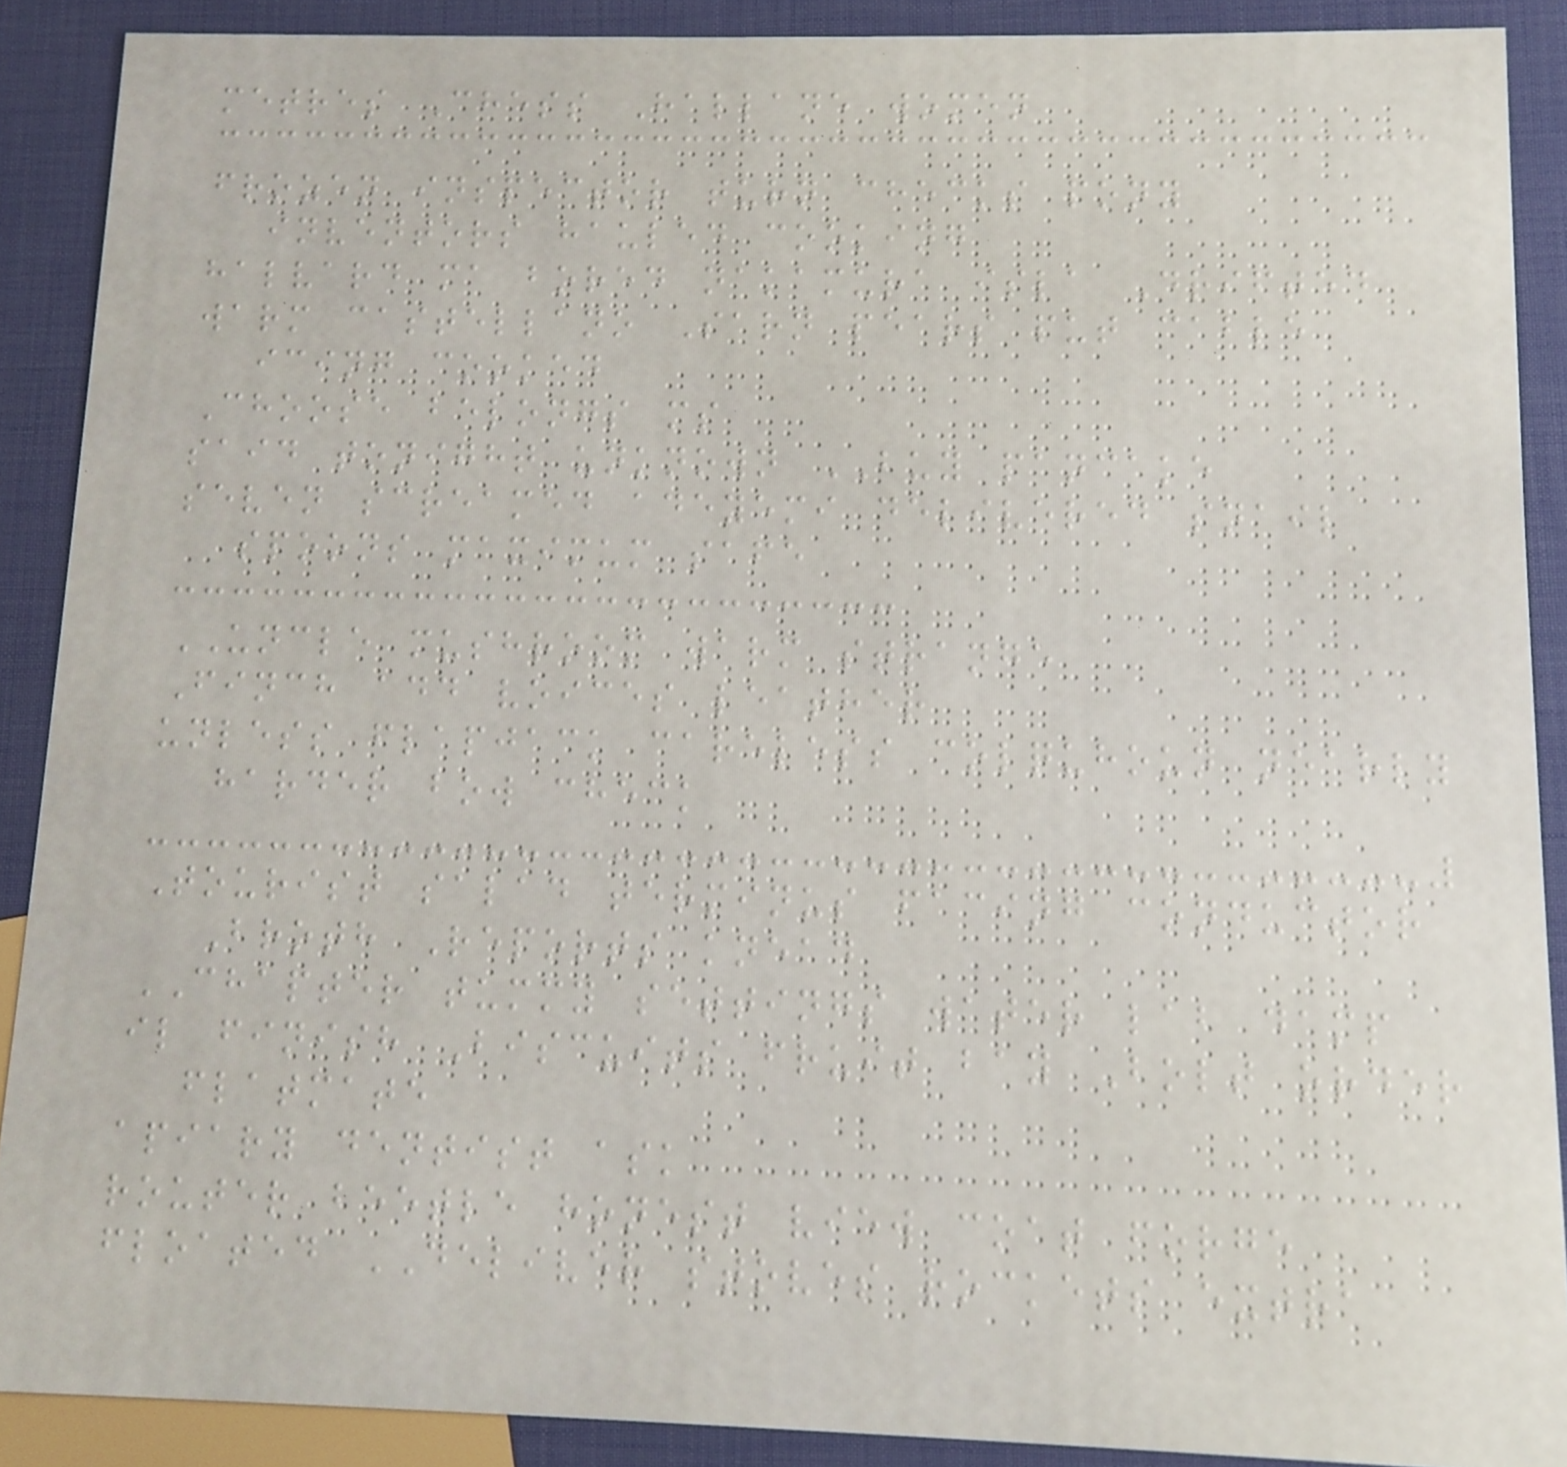metres Chess Hallane women
frozen inspector turn checks pony
inventors hauled cooking
halvard ma bored nakamura isla Drifted
warm castellano Sarn pears put cable
icing cooked
Choose belongs ms
said tonight unknown BUY pancake
seven screamed adeyemi delivered snail
spoons maximum safe
UNCLE mushroom warm strange
Finch add voices leather
unless flapjack careless colquhoun nearly
harder bow check
Tourist salad terminus facing conductor
Broth Reports knead
CHAPTER tummy settings water lab damp
il finish Biscuits fruit bay Bolt order
flatmate
apiary dentist ask
router beetle honest view coat forge
floated DELIVER stoves rockets extra
